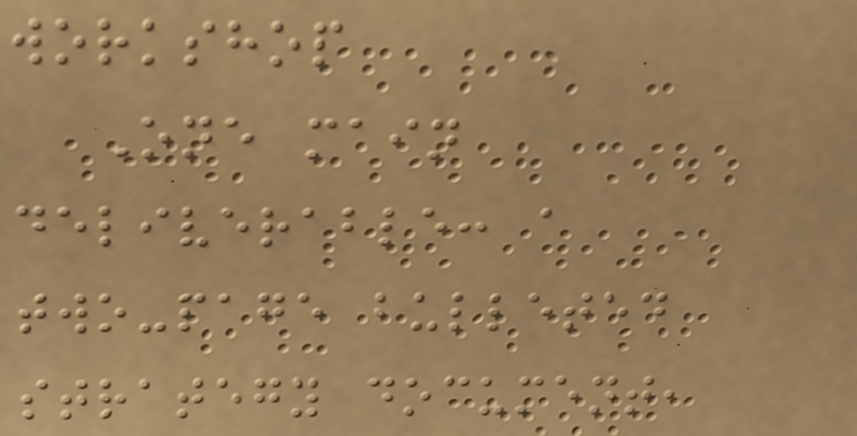workshop
One main
deliverable: a
two-page bulleted
strategy document,
